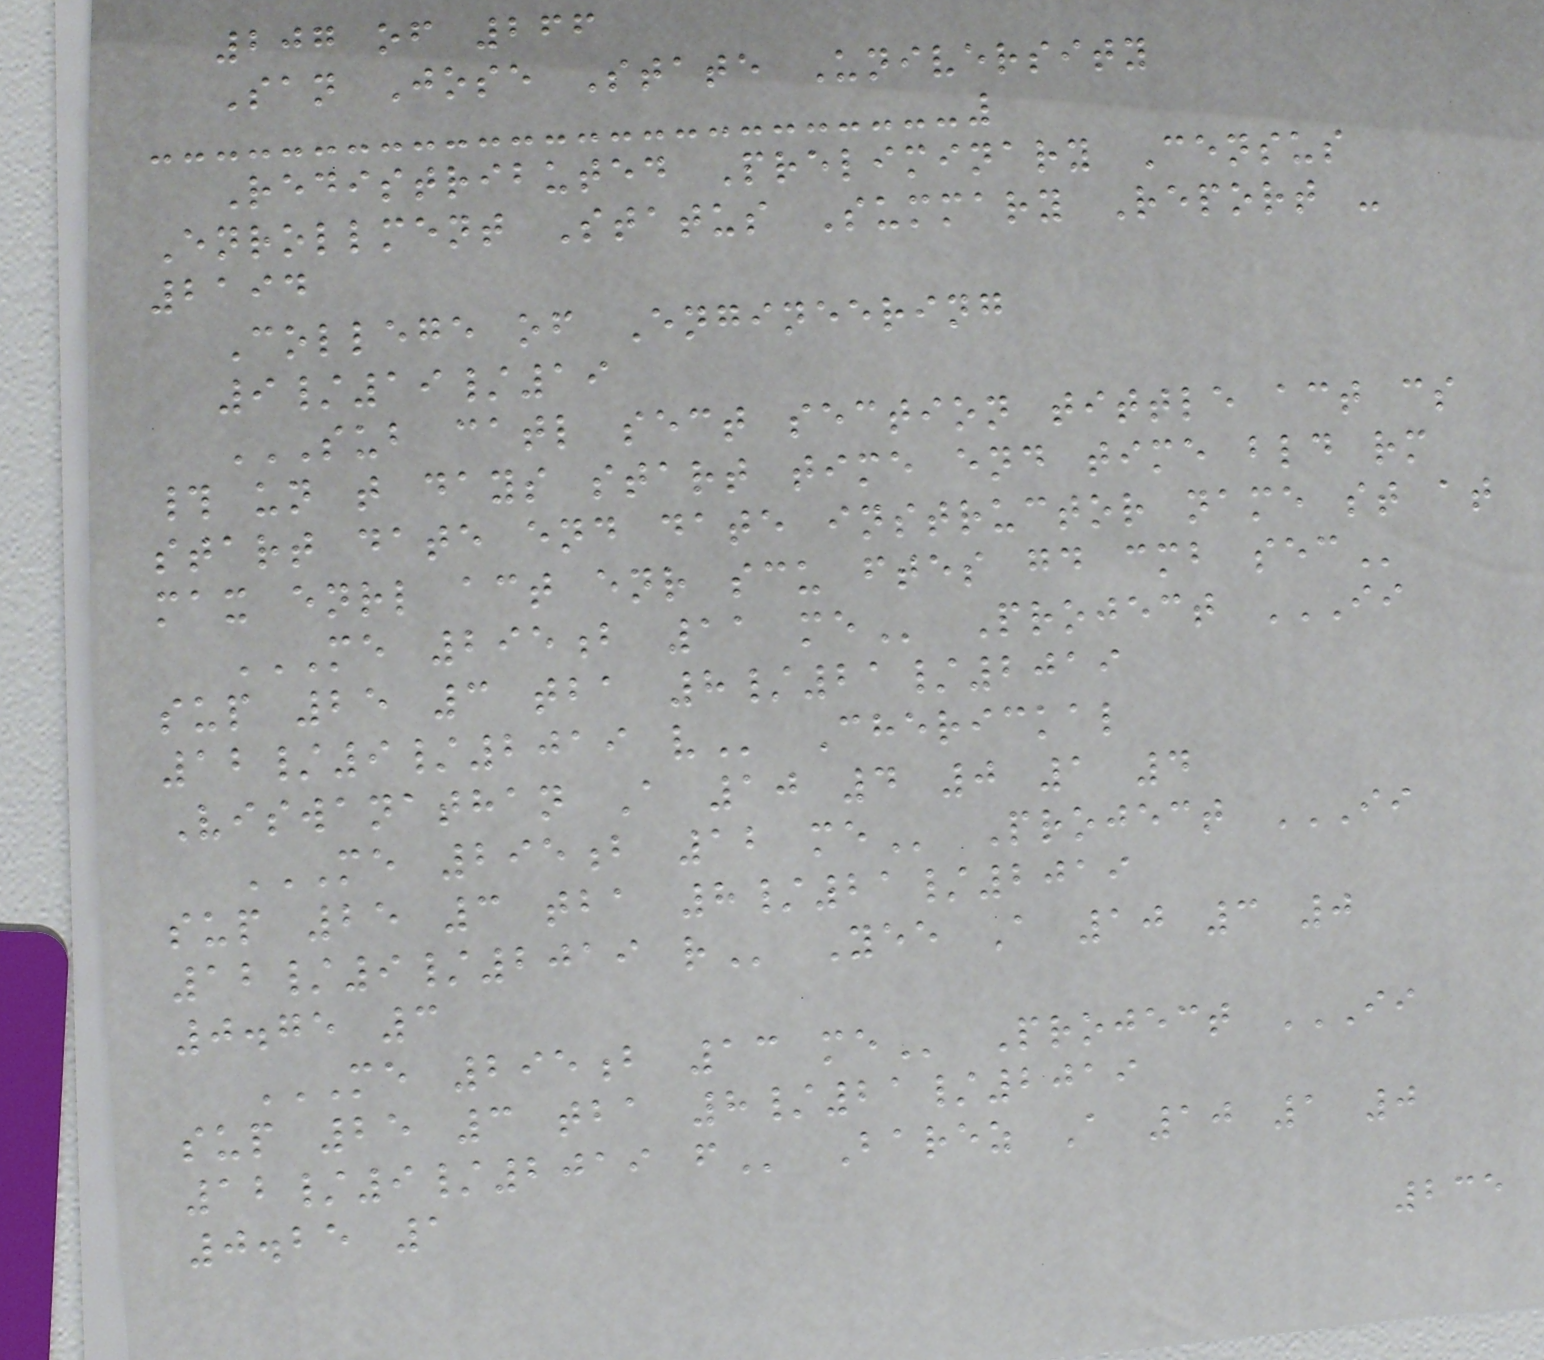207 of 266
San Jose State University
Redistributed Preliminary Census
Enrollment Status Summary Report -
2194
College of Engineering
9/19/19
SUB CATL SECT SECTION TITTLE ACT CS
# UN T DAYS START TIME END TIME BLD RM
START DATE END DATE INSTRUCTOR NAME ST AT
MAX ENRL ACT ENR SCU FTES GD CMB SEC
ME 295B 11 ME Project II
SUP 25 3 TBA 8/21/2019
12/9/2019 V Cherickal
Viswanathan A 10 4 0 1 4
ME 295B 12 ME Project II
SUP 25 3 TBA 8/21/2019
12/9/2019 R Yee A 10 3 0
0.75 3
ME 295B 13 ME Project II
SUP 25 3 TBA 8/21/2019
12/9/2019 F Barez A 10 1 0
0.25 1
235
